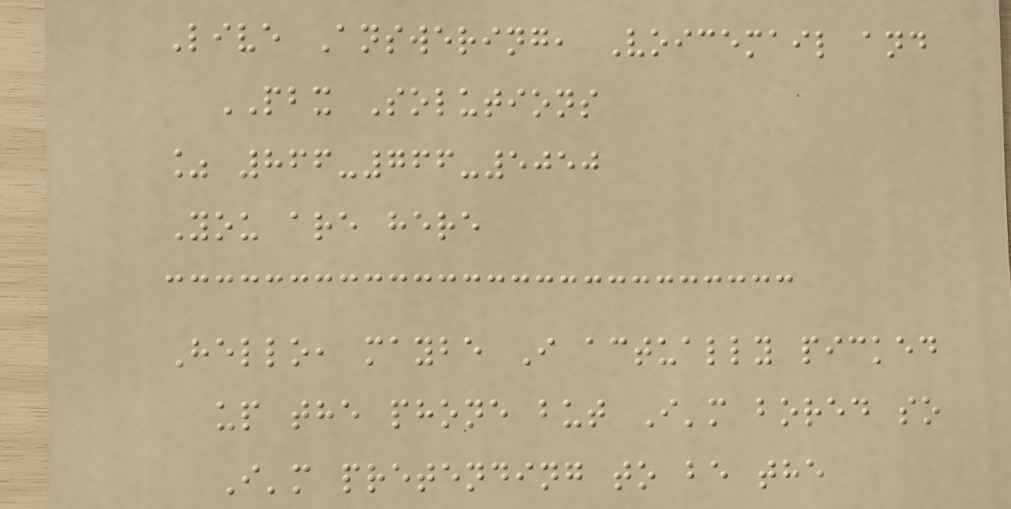Live Answering, Voicemail and
PBX Solutions
% 866-766-5050
You are here
Hello, maybe I actually picked
up the phone but I'm bored so
I'm pretending to be the
